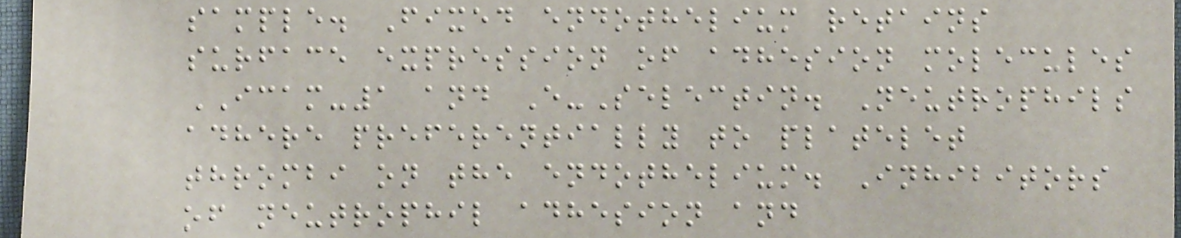sample. Fixed endothelium retains
surface expression of adhesion molecules
ICAM-1 and E-Selectin. Neutrophils
adhere preferentially to platelet
thrombi on the endothelium. Inhibitors
of neutrophil adhesion and
